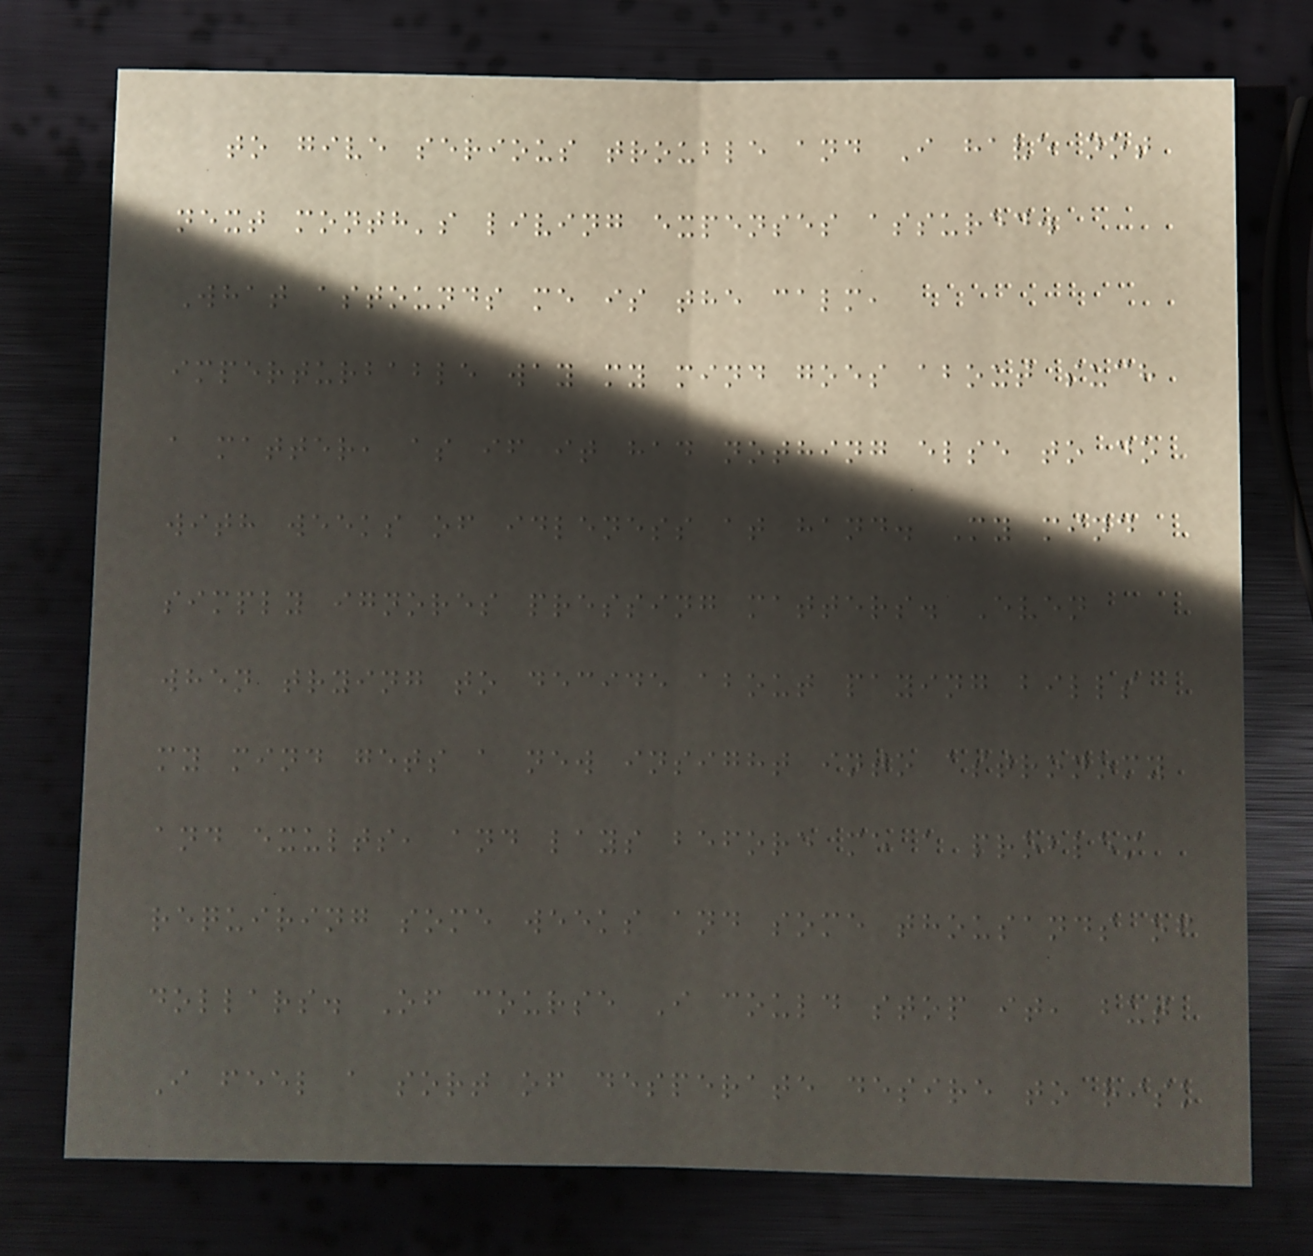to give serious trouble and I have not
next month's living expenses assured.
What astounds me is the calm,
imperturbable way my mind goes about such
a matter, as if it had nothing else to do
with weeks of idleness at hand. My mind
simply ignores pressing matters. Even
when trying to decide about paying bills
my mind gets a new insight into astronomy
and exults, and lays before me a problem
requiring some weeks and some thousands of
dollars. Of course I could stop it, but
I feel a sort of desperate desire to risk
